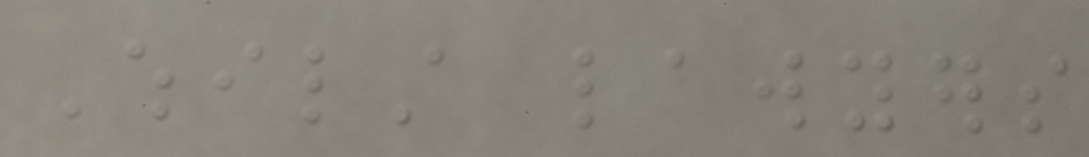Whilst lawyers
